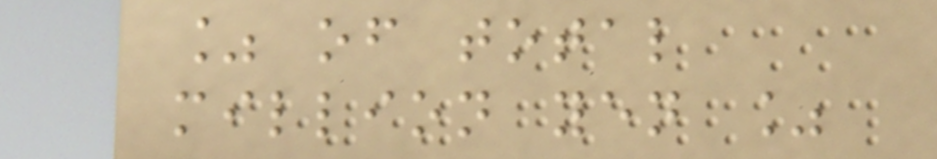% of total
million yen %
